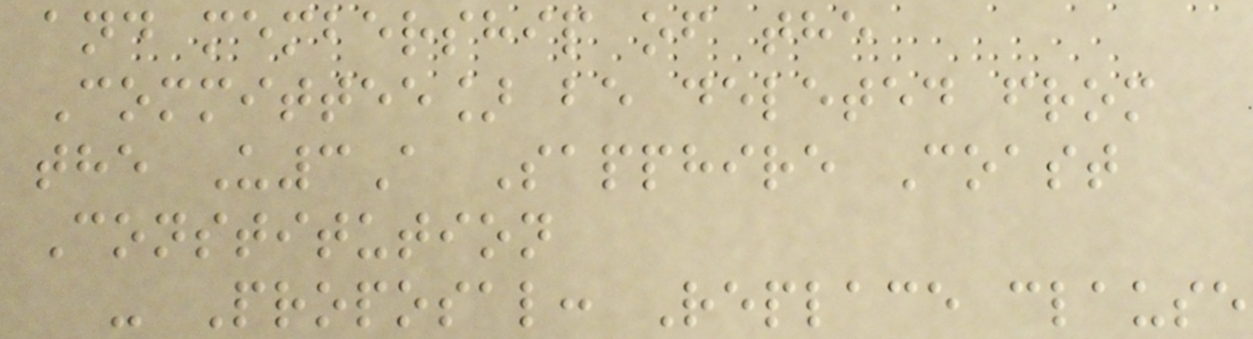and membership of the
Committee] be deleted from
the U3A Sapphire Coast
Constitution
- Proposal: Replace clause
